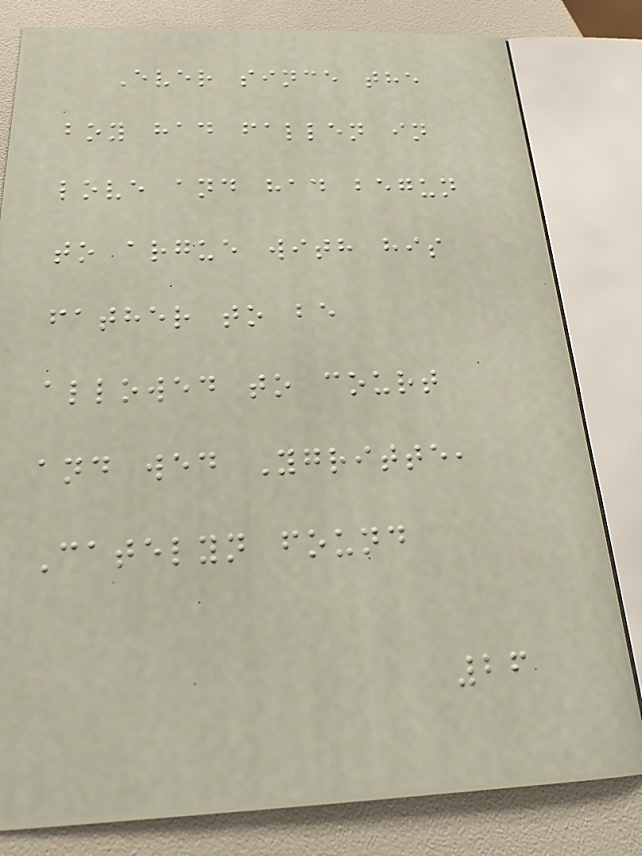Ever since the
boy had fallen in
love and had begun
to argue with his
father to be
allowed to court
and wed Ygritte,
Catelyn found
26
